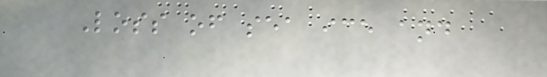Loss of sea ice and
